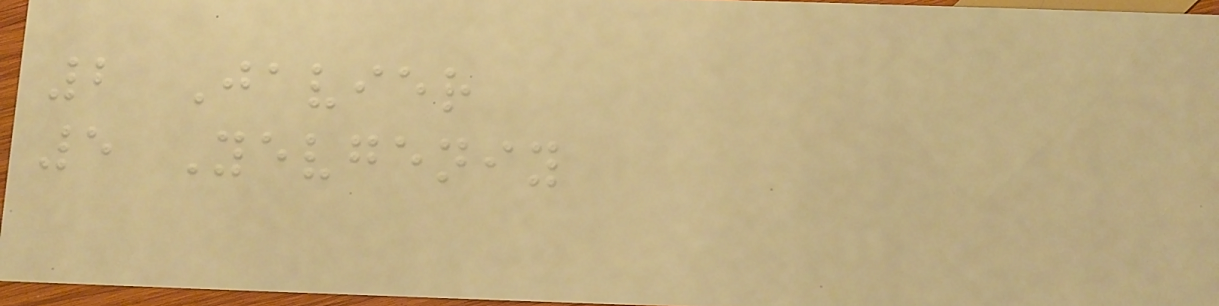2 Javier
5 Yevgeniy
